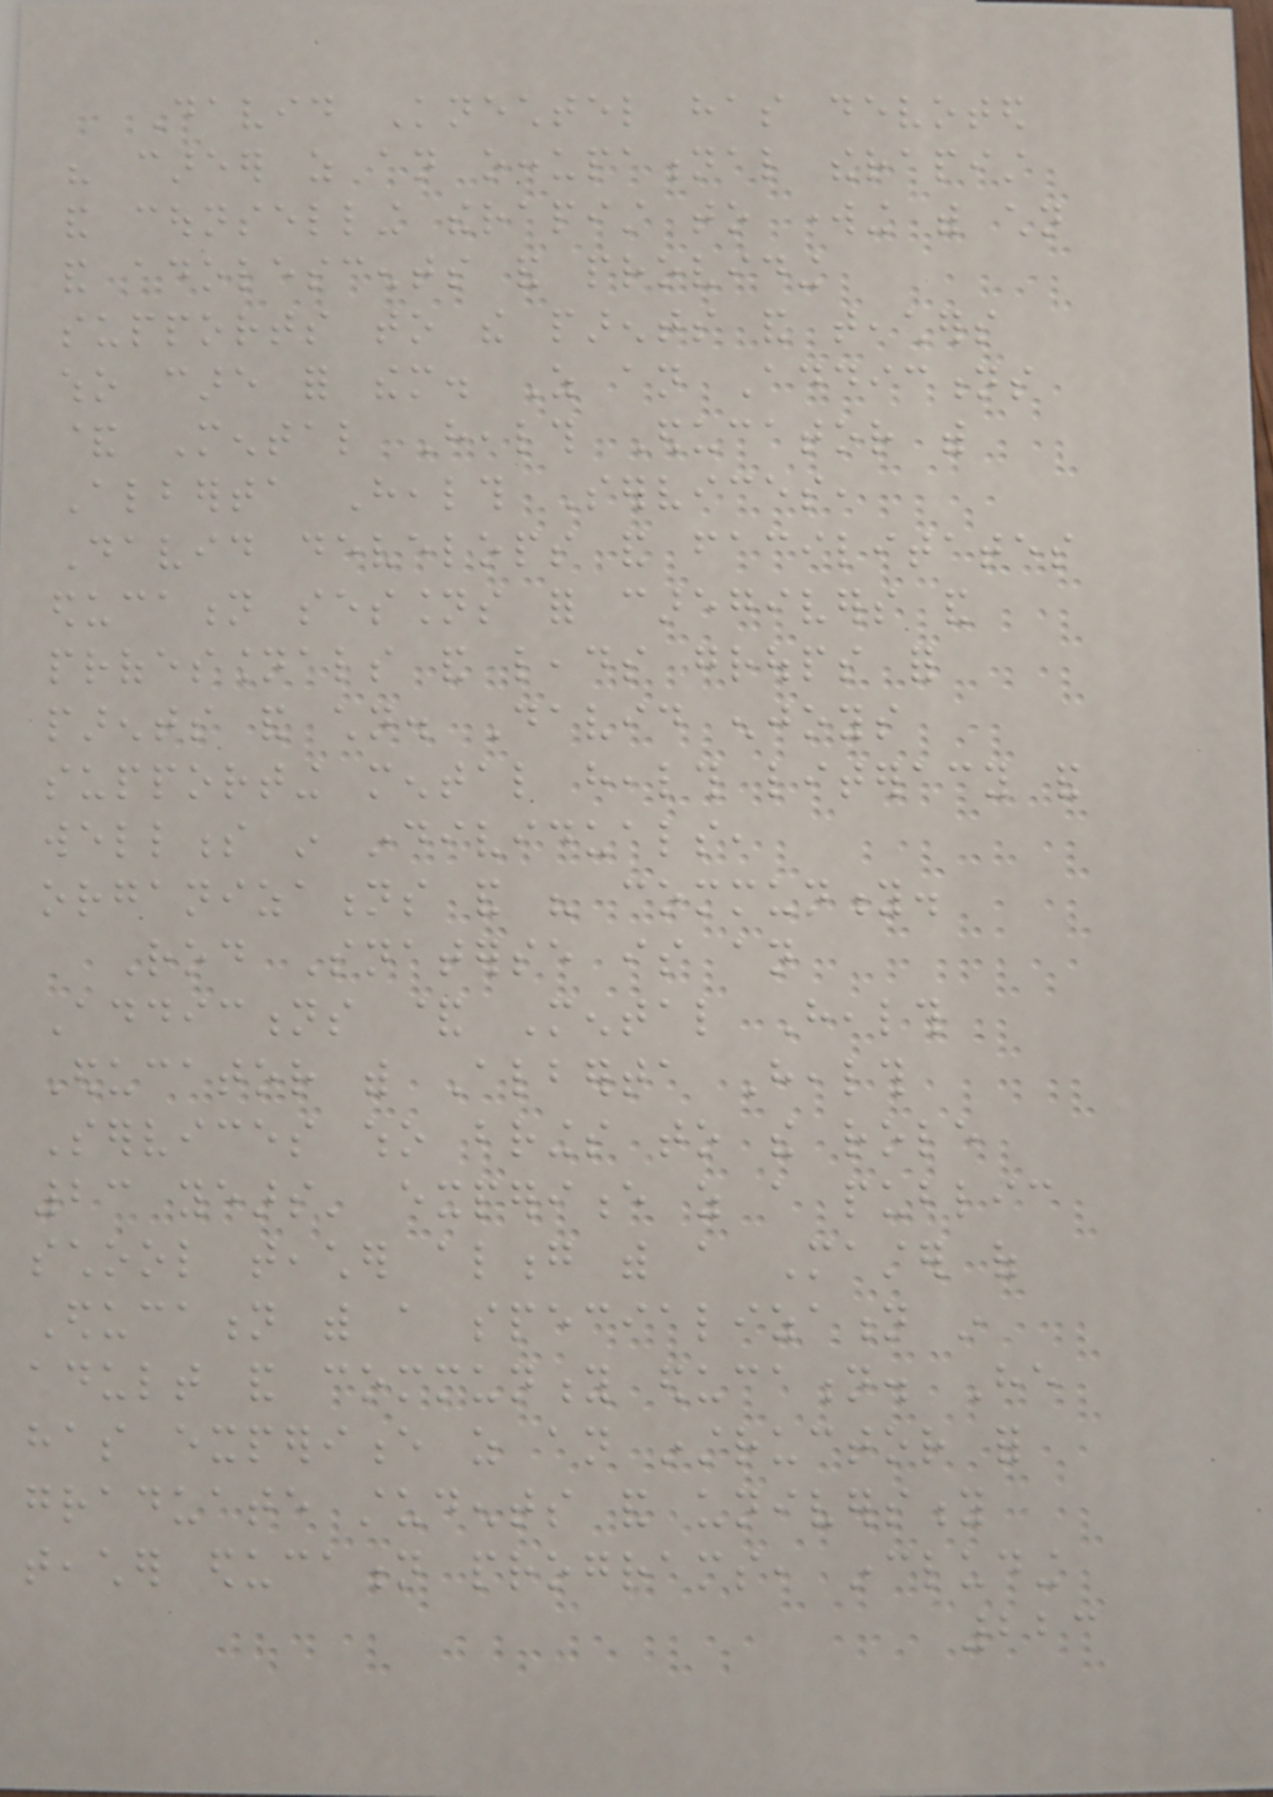David Knechtel has devoted
his career as an occupational therapist
and counselling therapist to working with children
and adolescents and providing
supports to the parents and teachers
who care for them. As an Addictions
& Mental Health Educator with
Alberta Health Services,
David develops and facilitates
education sessions for caregivers and
professionals and leads groups for
parents and children. David enjoys
supporting mental health literacy and
wellness in individuals,
organizations and his community.
Rod Snaterse is an
Addictions & Mental Health
Educator with Alberta Health
Services who brings to the role
23 years' experience as a public
school teacher along with a Master of
Education with a specialization in
adult and community education. He
has experience as an instructor for
graduate students and university
teacher education programs, including
223
